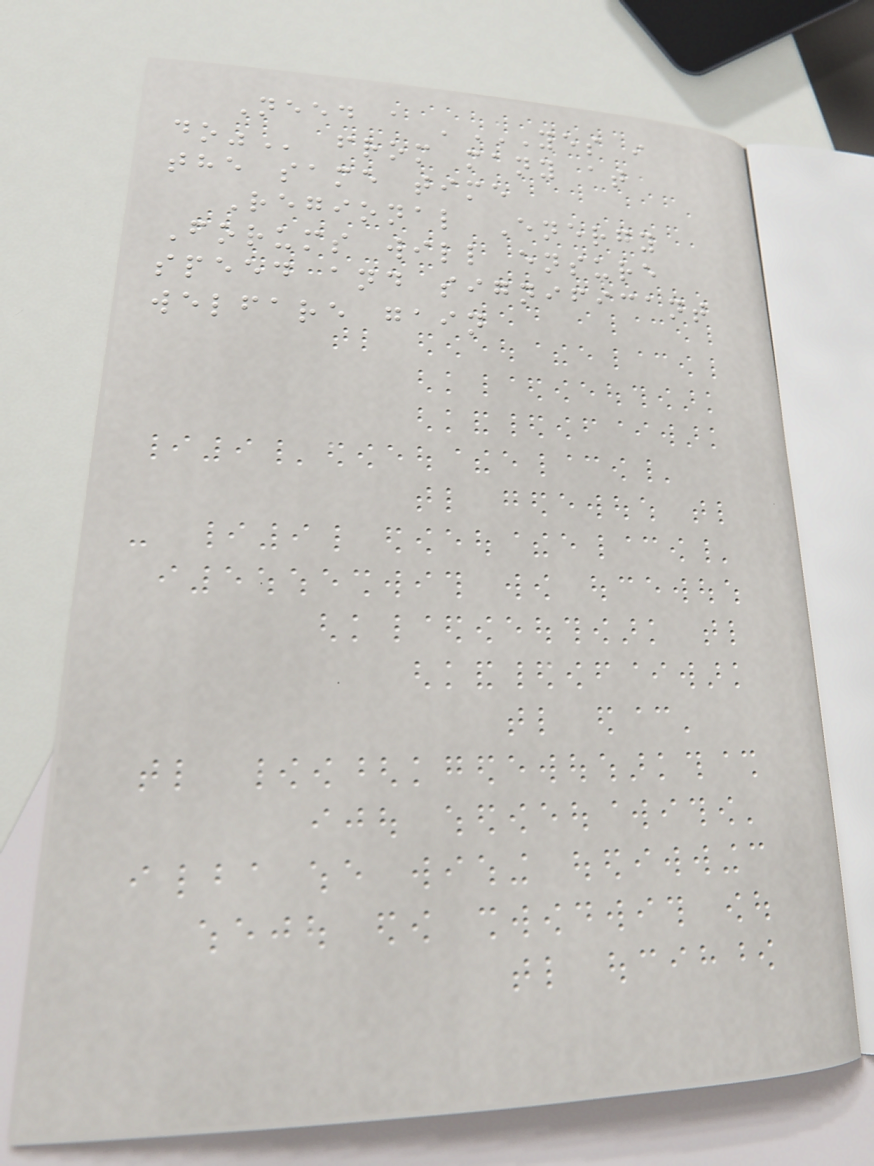Need a 'YES I
DO" from many at
the same time
Regional Energy
Forums will ensure
speed and significant
welfare gain
